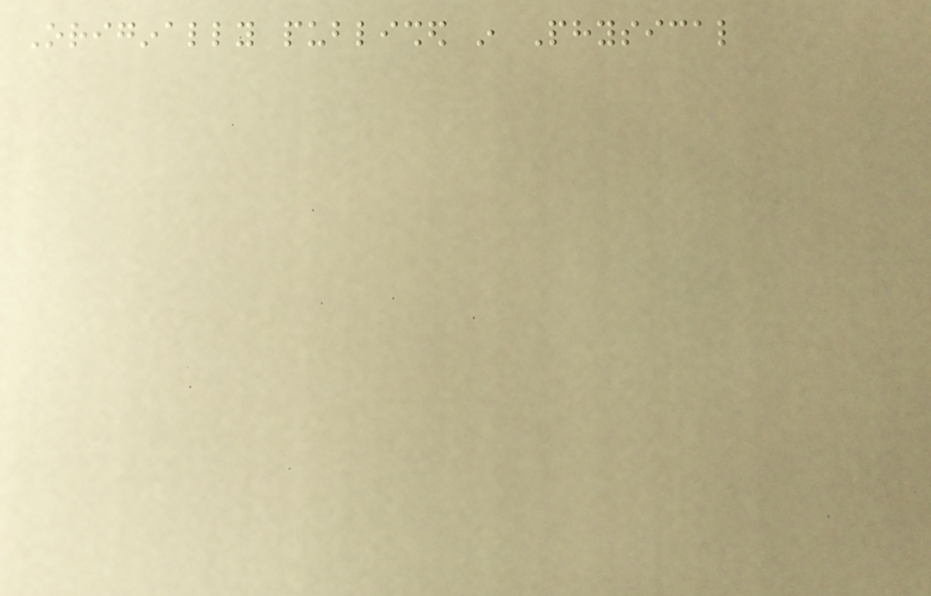Originally published in Physical
